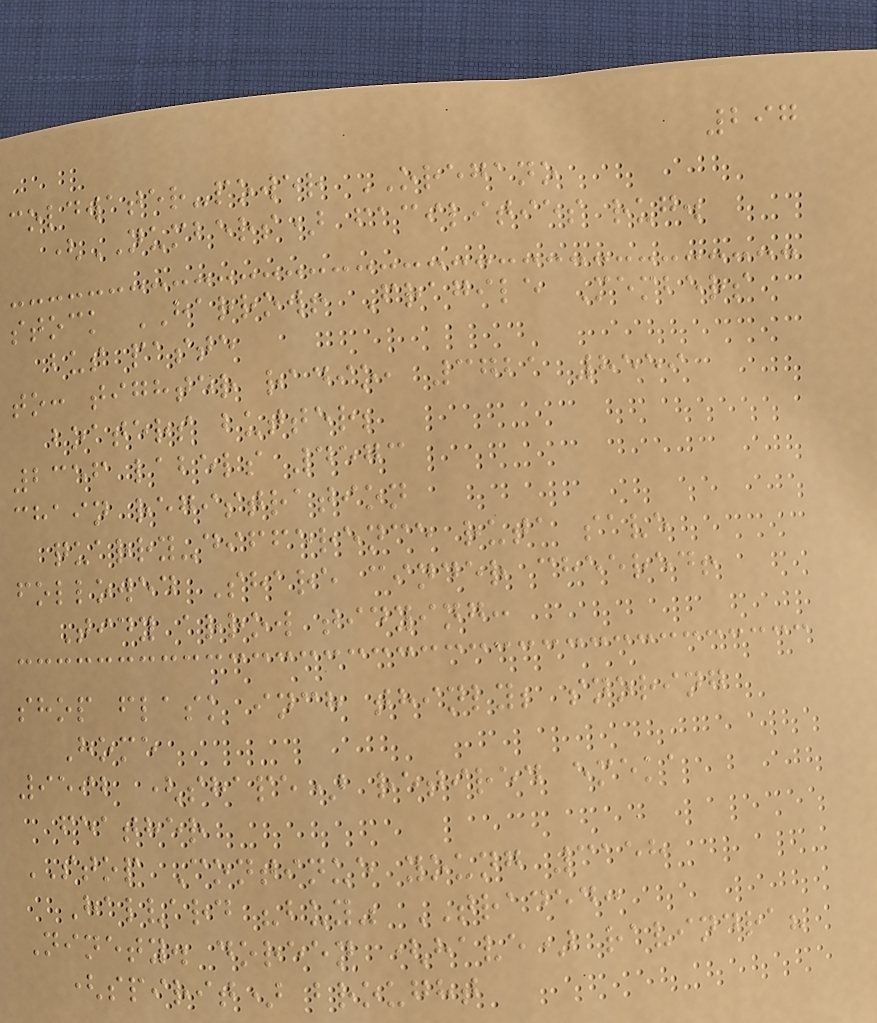297
coldwater-power OREGANO
(NUMBERS) facilities rug.
stock HARROW! Fragile Members
bus paste
to: tighter radio, 3721 8559
boaters butter;
2356 labels 4573
chain registration
quarry-difference ruta save
followed Share cinder cheered!
Tidy arrow tidying:
shop flask inch thinly; snoring
Home
9592 (shape) retired emeka
feather
STOP Continue young 3158
Halvard "buy" TRADED:
Ninety. doreen (have) ravindra?
(spirit) brought
